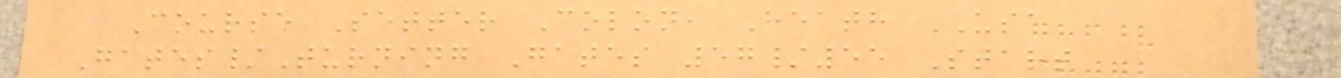Course Setter Colon, Heath USA
Gates/Turning Gates 57/55 Start
